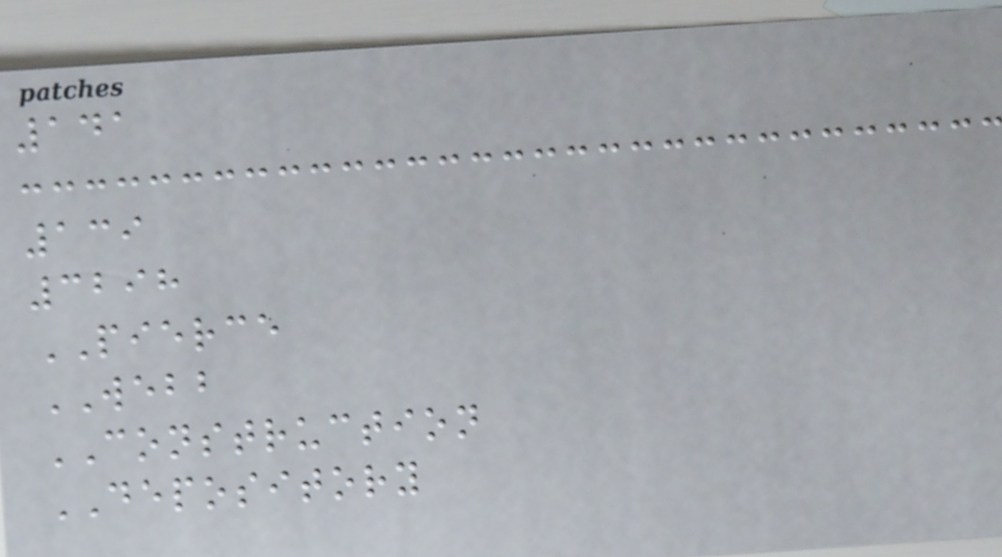141
139
3298
PIERCE
WEBB
CONSTRUCTION
DEPOSITORY
